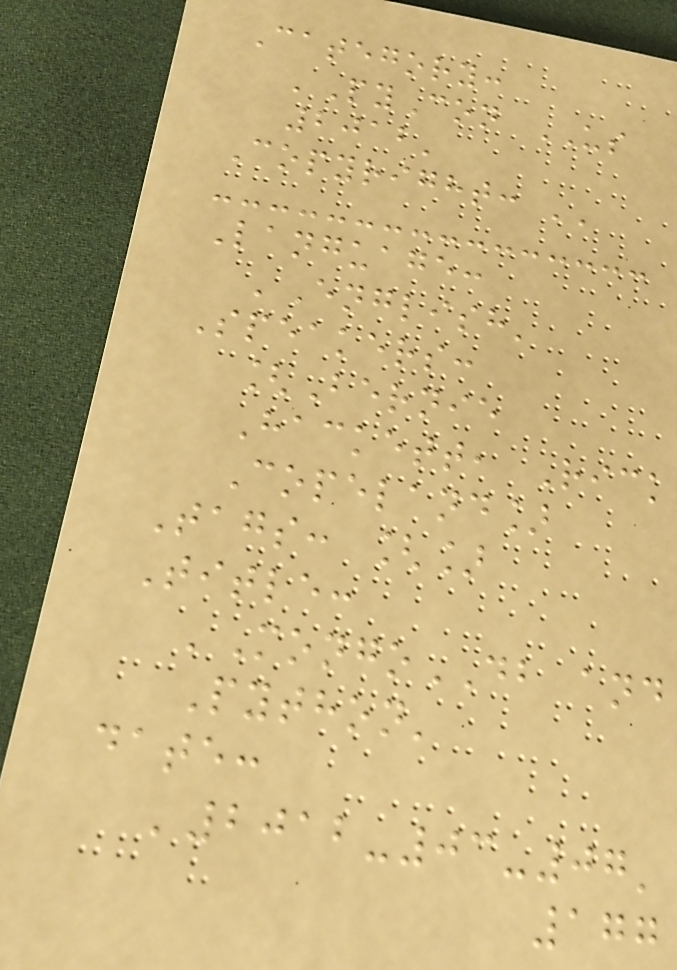Category:
'PyCon US
2012'
Copyright: ''
Language:
'English'
Speakers:
[Bernie
Hackett, Rick
Copeland]
Tags: []
Title:
'MongoDB and
Python'
date:
'2012-03-07'
177
